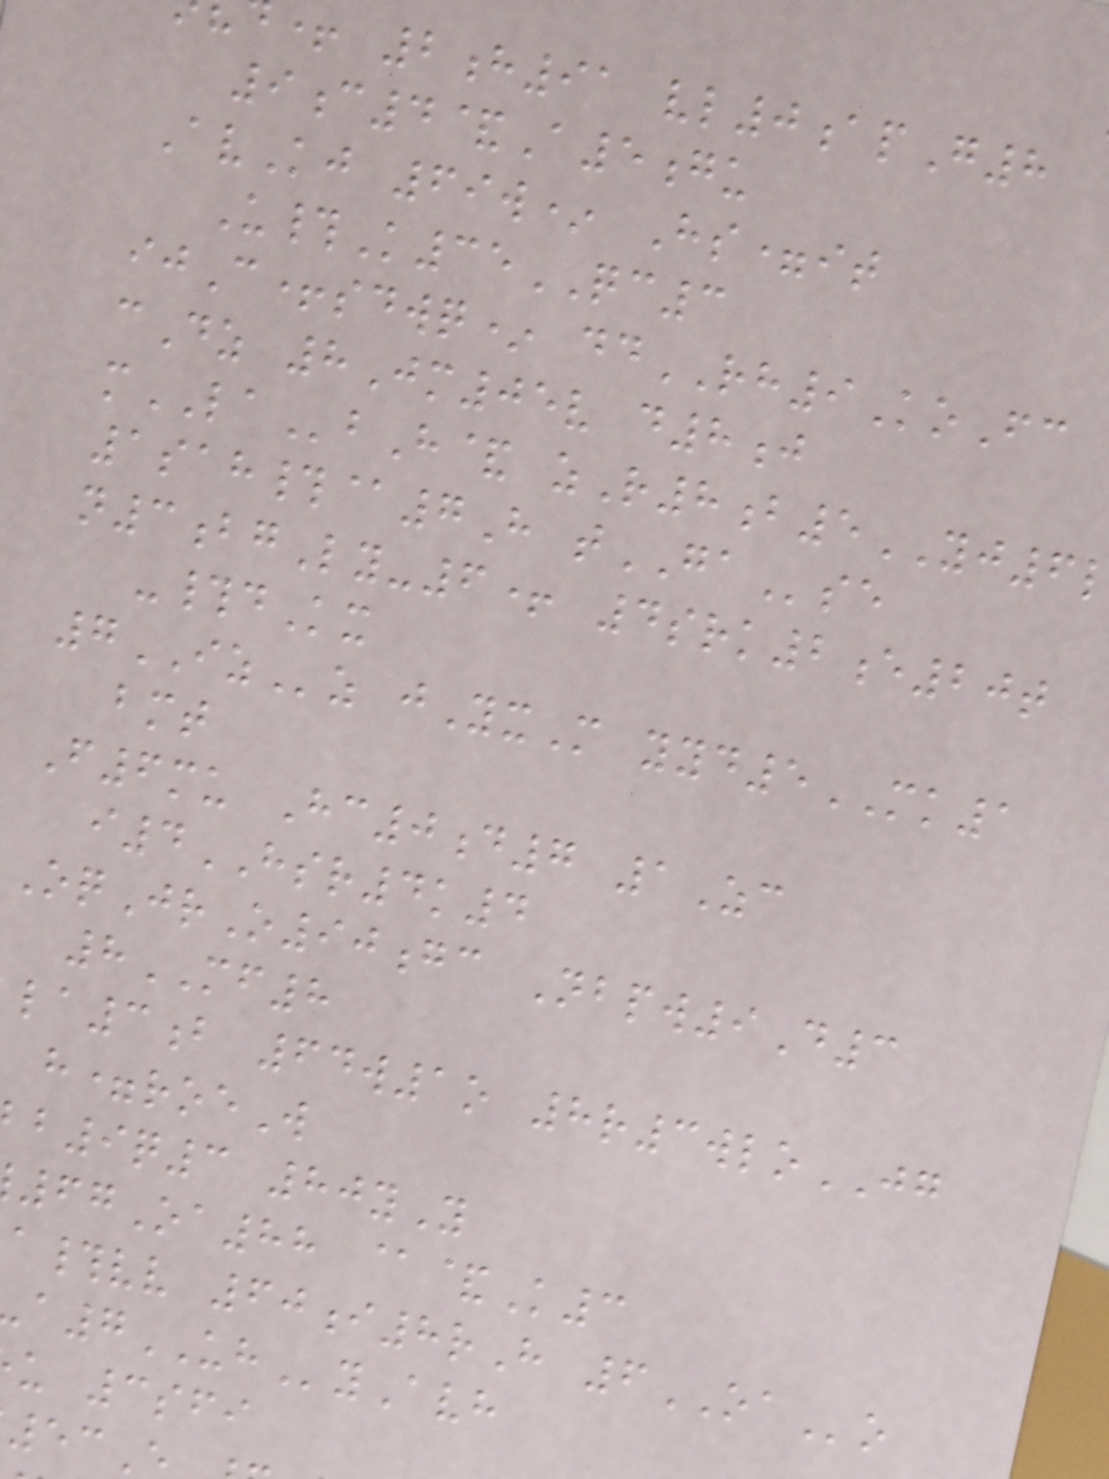+ 2h91 vl0apG8
9c4&A5gu
AvKj 69w* Hs=it
U#K35QC3
ijC+sdwq* ddRH9KoFc
cDz 8Jm05v d8j
mLAbH& zR8b5YJ6
1sah#@7H tGAse
n3bgLy-6+ 4srk2e20t
-#dKx
7IZz jYxM yyd5MK1
bmt
F6mu Hc0d7 1Zc
i4HSR4k4
OqJrO90gc Nbpw9D3
8MF8
la3b 64w1o 8r3wloJG
h=roeW
b9q3 80yY
67Oa88 @&K3
a#vv 60i8rH 6OAo
a7UHyAvh
u 3sfi
